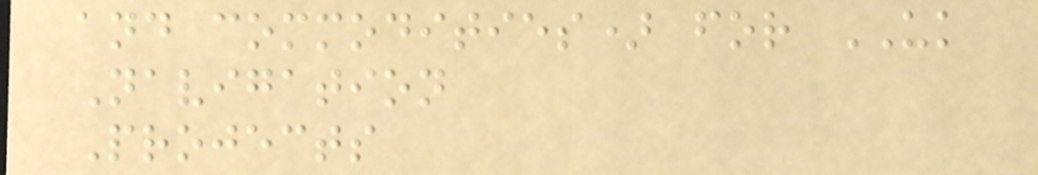and commodities) for UK
Navigation
Projects
